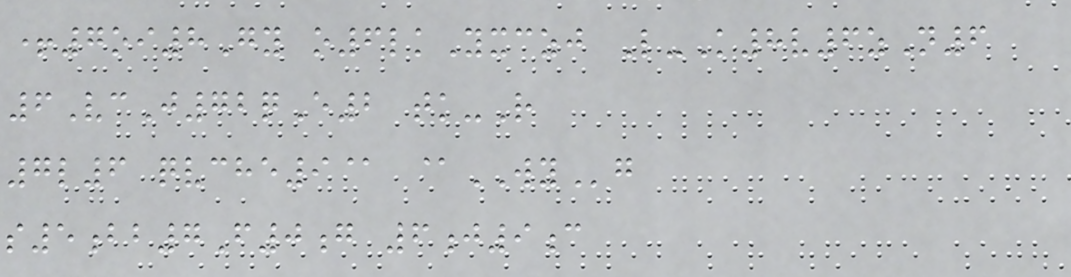+7oi8Gy o6lkYxczj L-K8v6zN6
6VcJ72qE2 tk-R
7l6 qvche9@ @WYg
s5bb7F0g 6j9c
